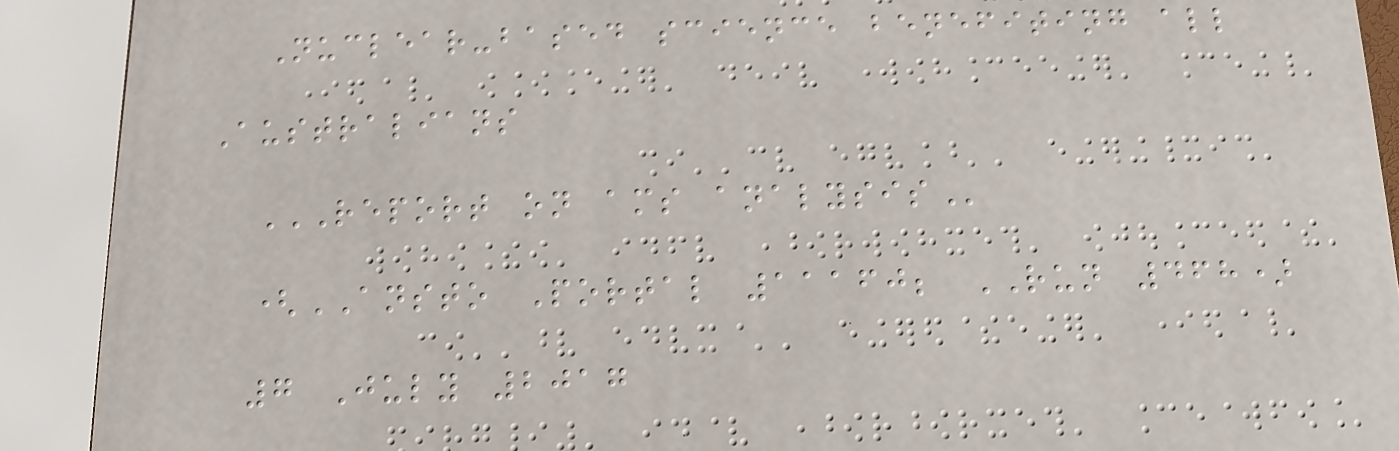Nuclear-based science benefiting all
Australians
REPORT ON AMS ANALYSIS
(ANSTO Portal 11160; RUN 468)
7 July 2017
